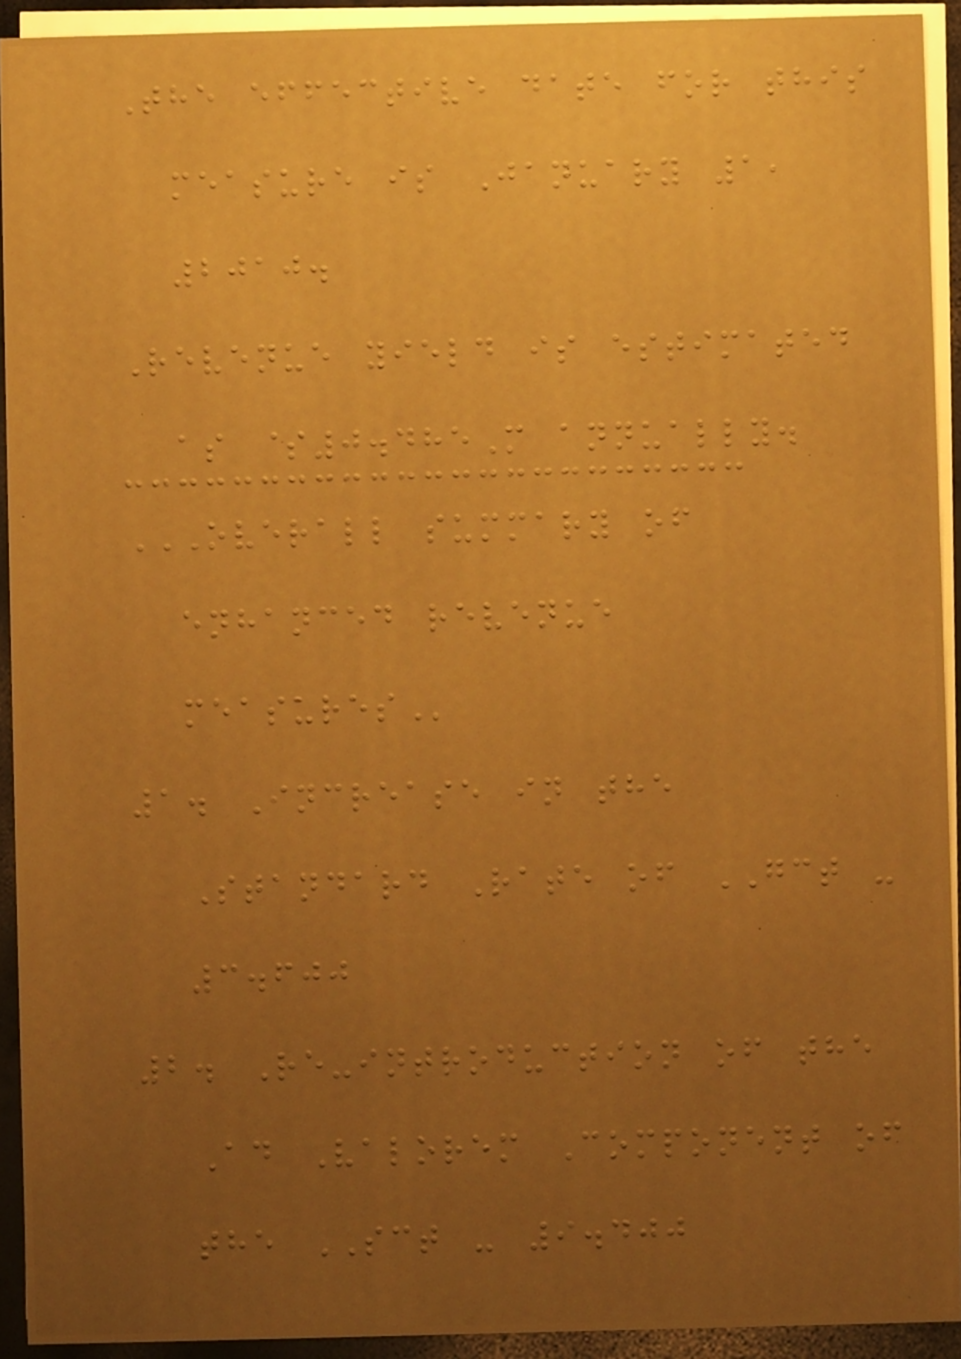The effective date for this
measure is January 1,
2010.
Revenue yield is estimated
as $0.485M annually.
OVERALL SUMMARY OF
ENHANCED REVENUE
MEASURES
1. Increase in the
Standard Rate of GCT -
3.600
2. Re-introduction of the
Ad Valorem Component of
the SCT - 9.400
